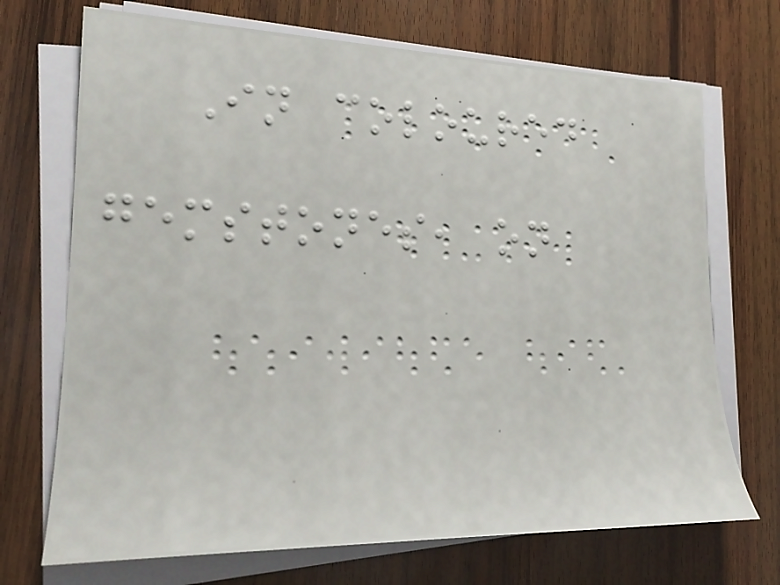In coloured
gemstones, on
